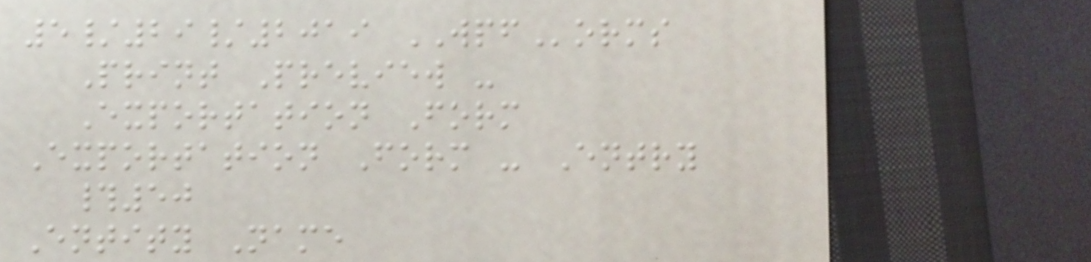5/29/2019 WPForms
Print Preview -
Exportation Form
Exportation Form - Entry
#50
Entity Name
